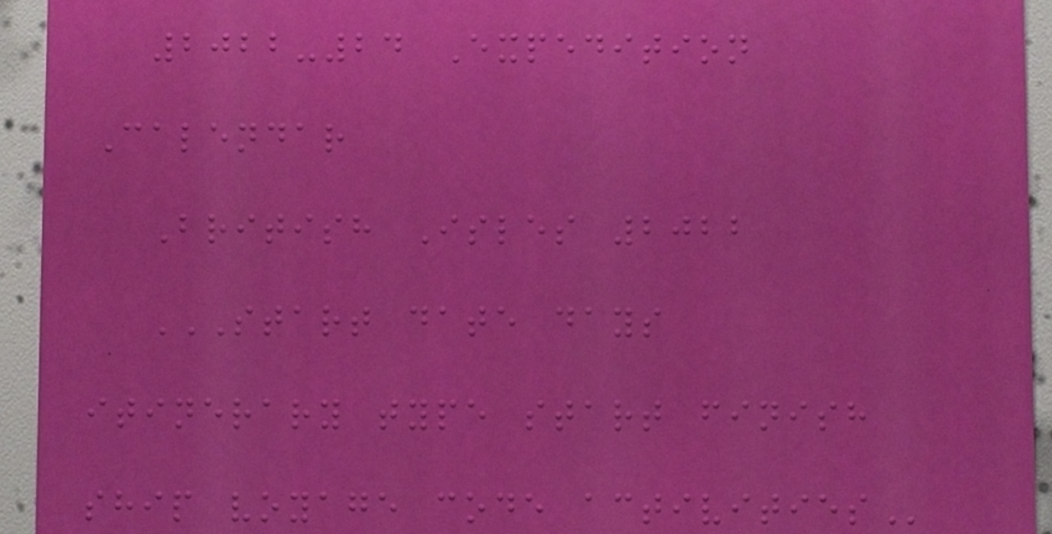2022-24 Expedition
Calendar
British Isles 2022
START DATE DAYS
ITINERARY TYPE START FINISH
SHIP VOYAGE CODE ACTIVITIES
